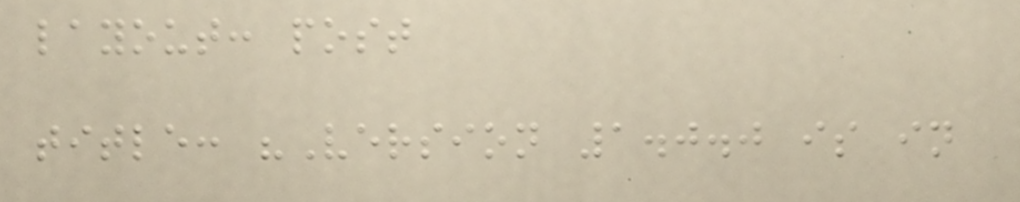layout: post
title: "Version 1.0.0 is in
